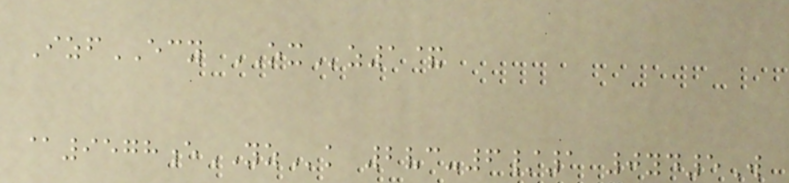IzfECY OXz1&
@9578eYZk 2vc-6/1 0yd5W
